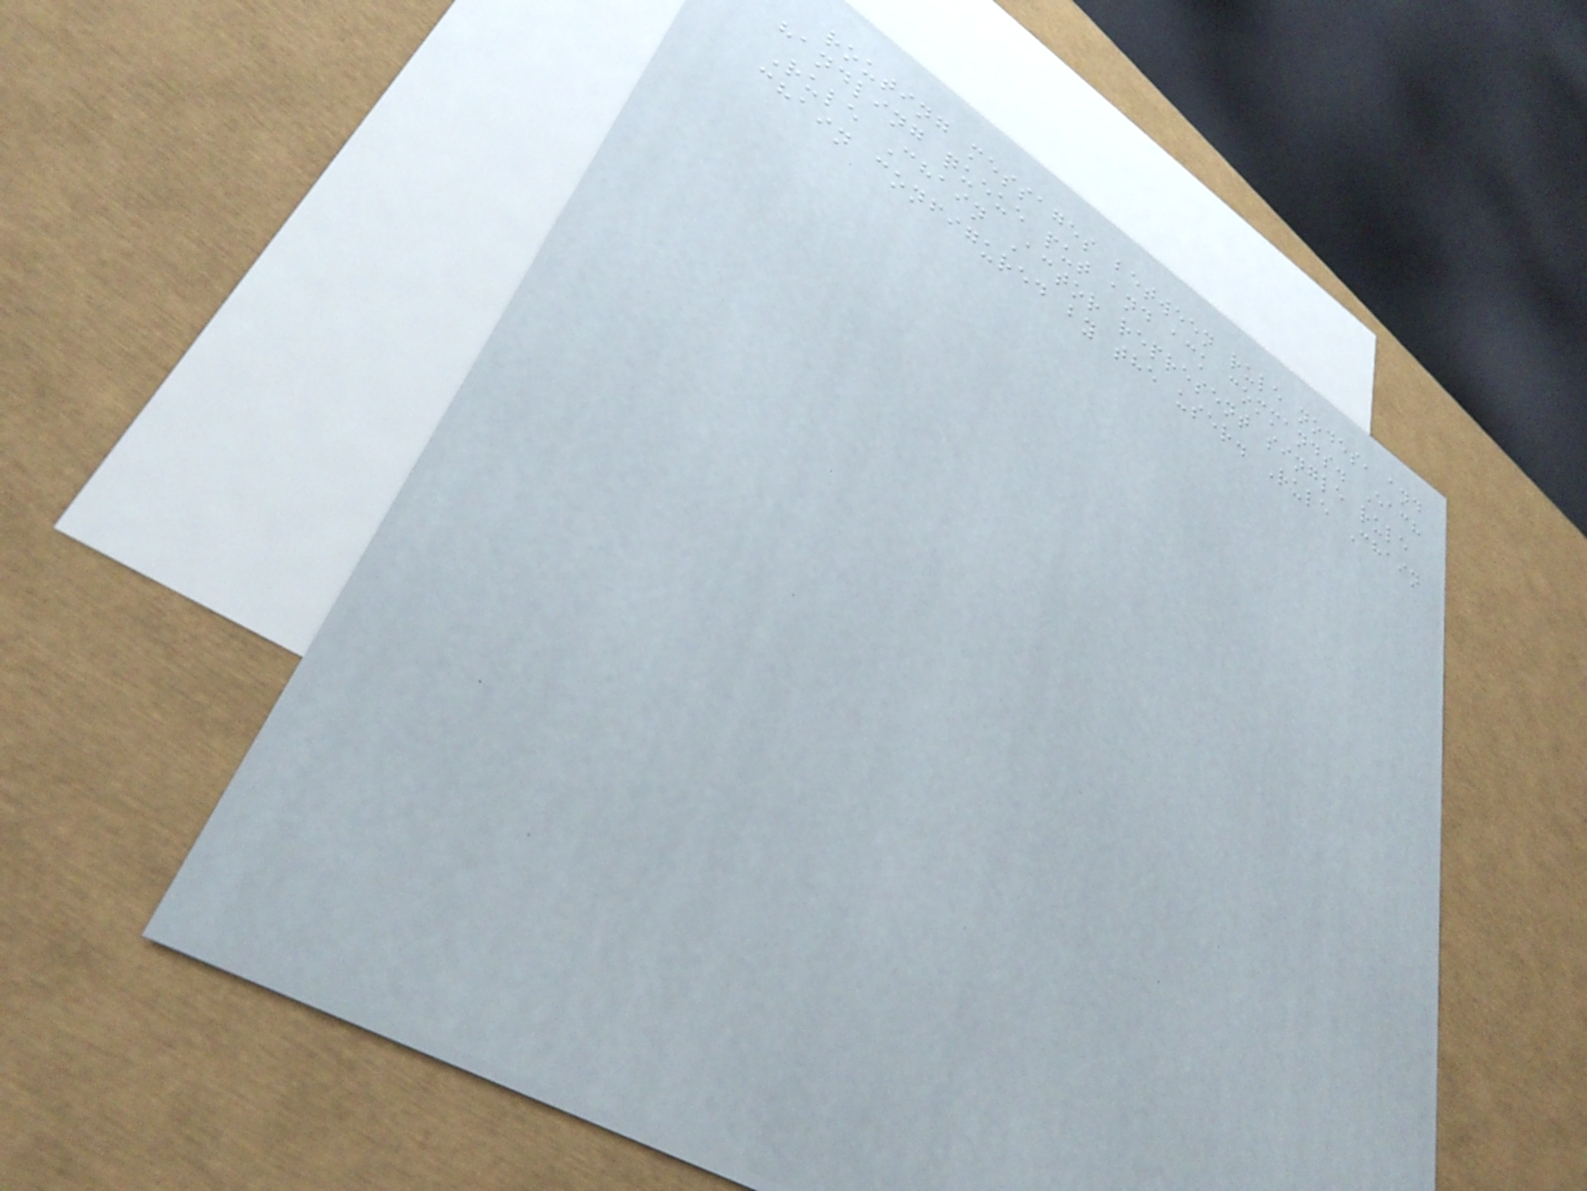routing messages between rule nodes, and
handling queue put and ack commands. Each
Rule Chain Actor represent single rule
chain configured by the user. Rule Chain
